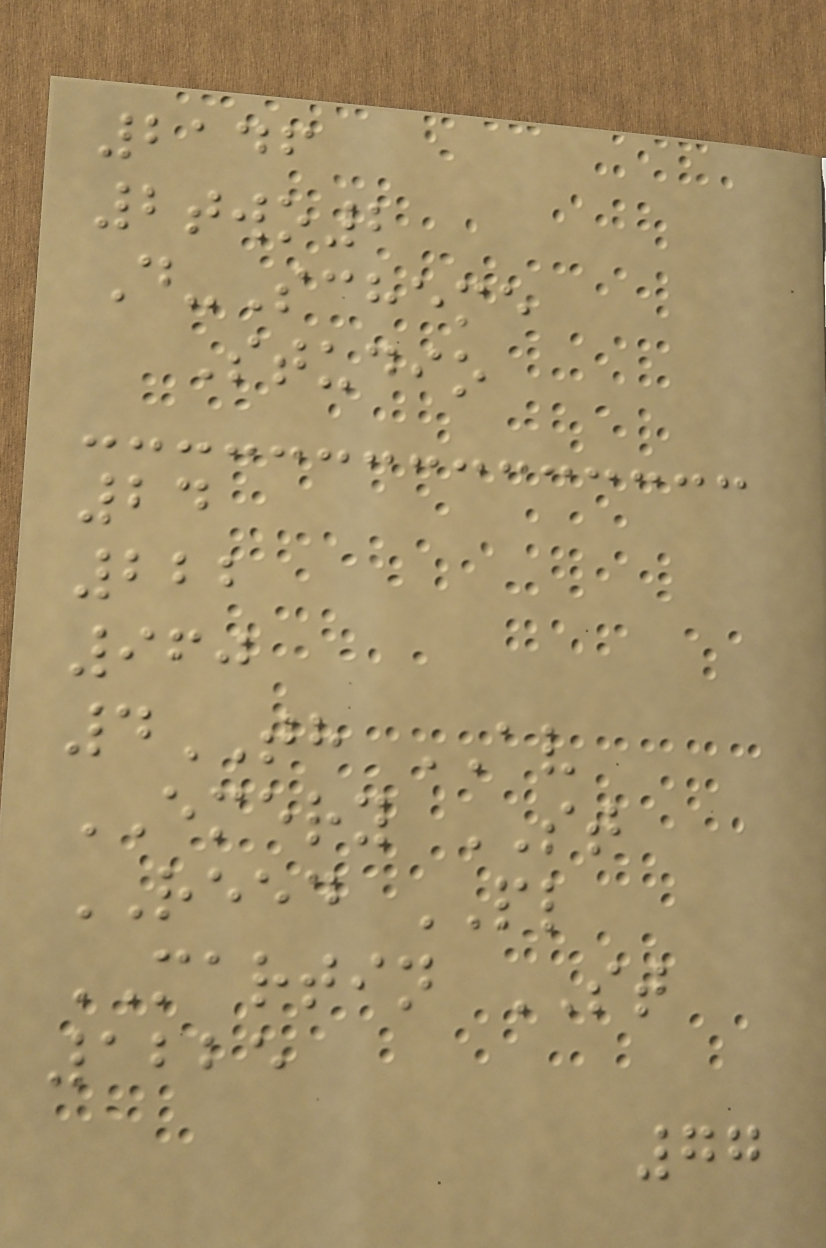2146
2two2
D-Scheme
Studio
24
222
960
4TH AV
EMERY ST
REED PL
MARTIN ST
1225
77
